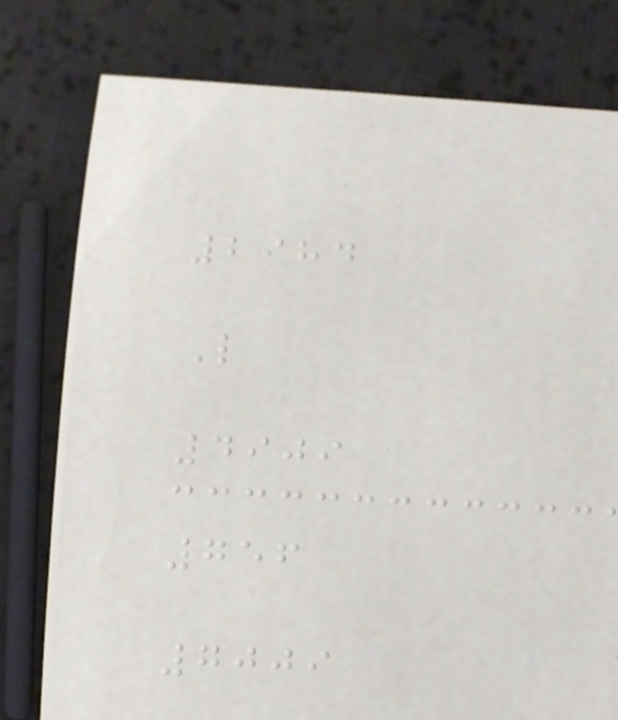2984
L
4909
756
7009
